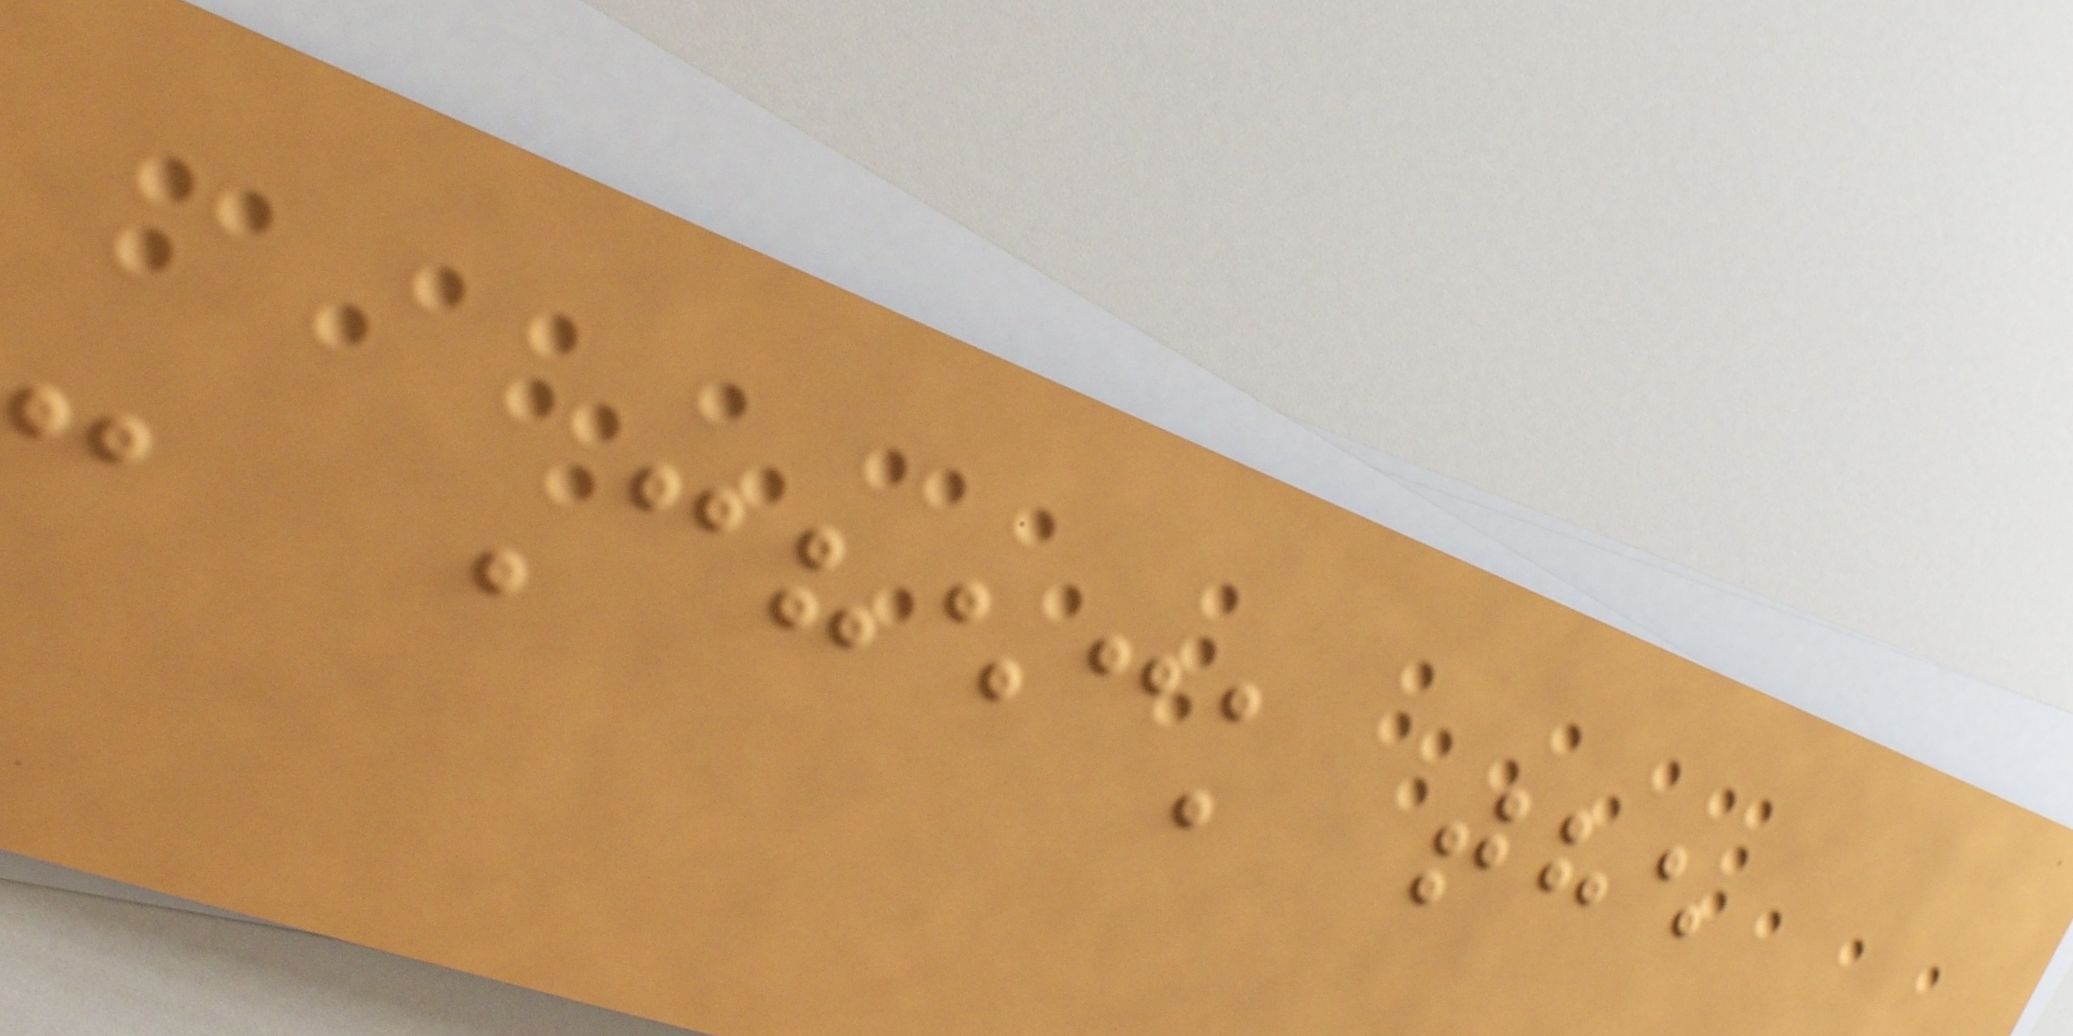- Check the
